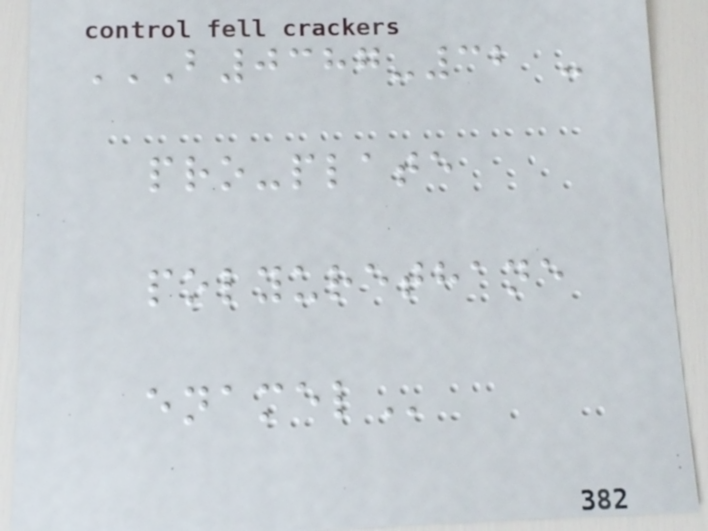B0387-32 -
PRO-PLATE
POLYURETHANE
ENAMEL
